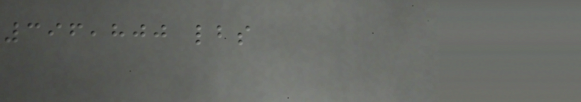396,800 lbs
